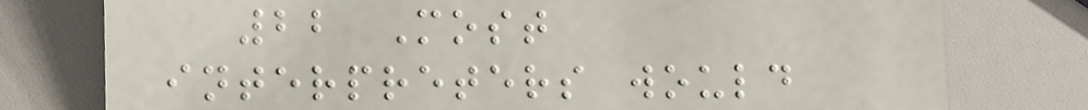22 Most
interpreters would
